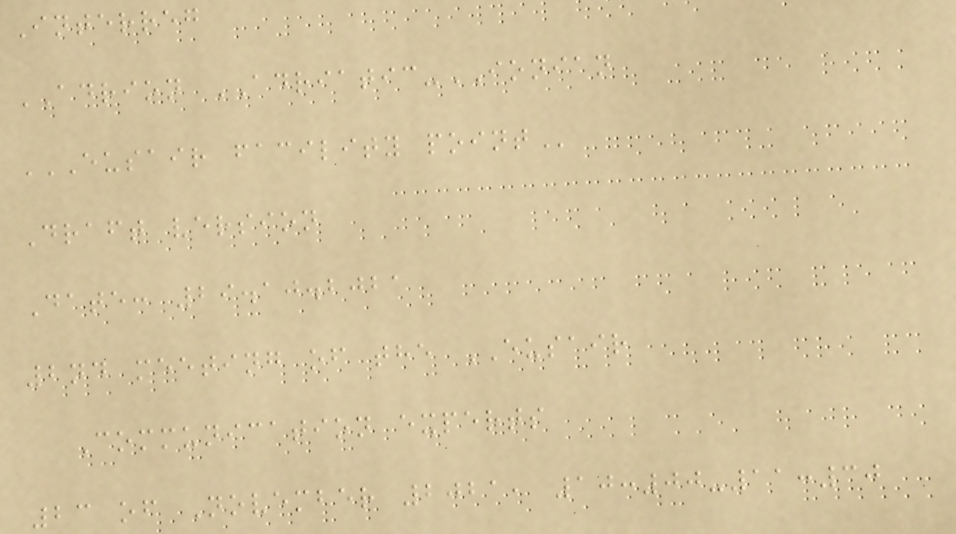Interreg
ADRION ADRIATIC-IONIAN
EUSAIR FACILITY POINT
Draft version
Date: 29.10.2021
2nd meeting of the EUSAIR
Communication experts
23 of November 2021, 10:00-11:30
